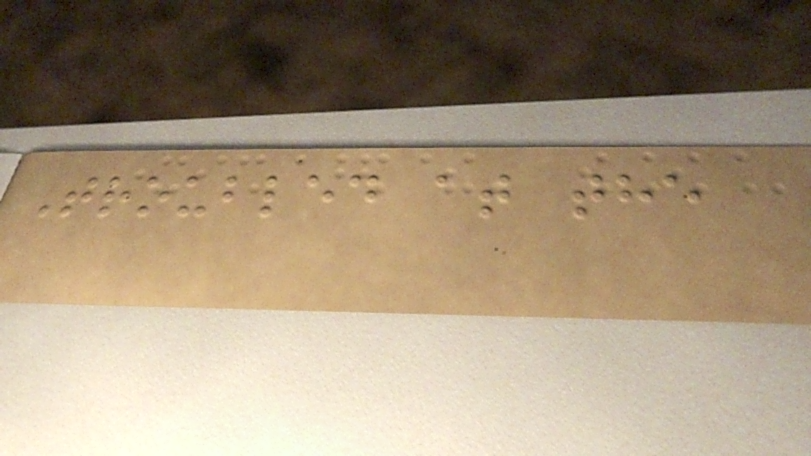Troubled at the
